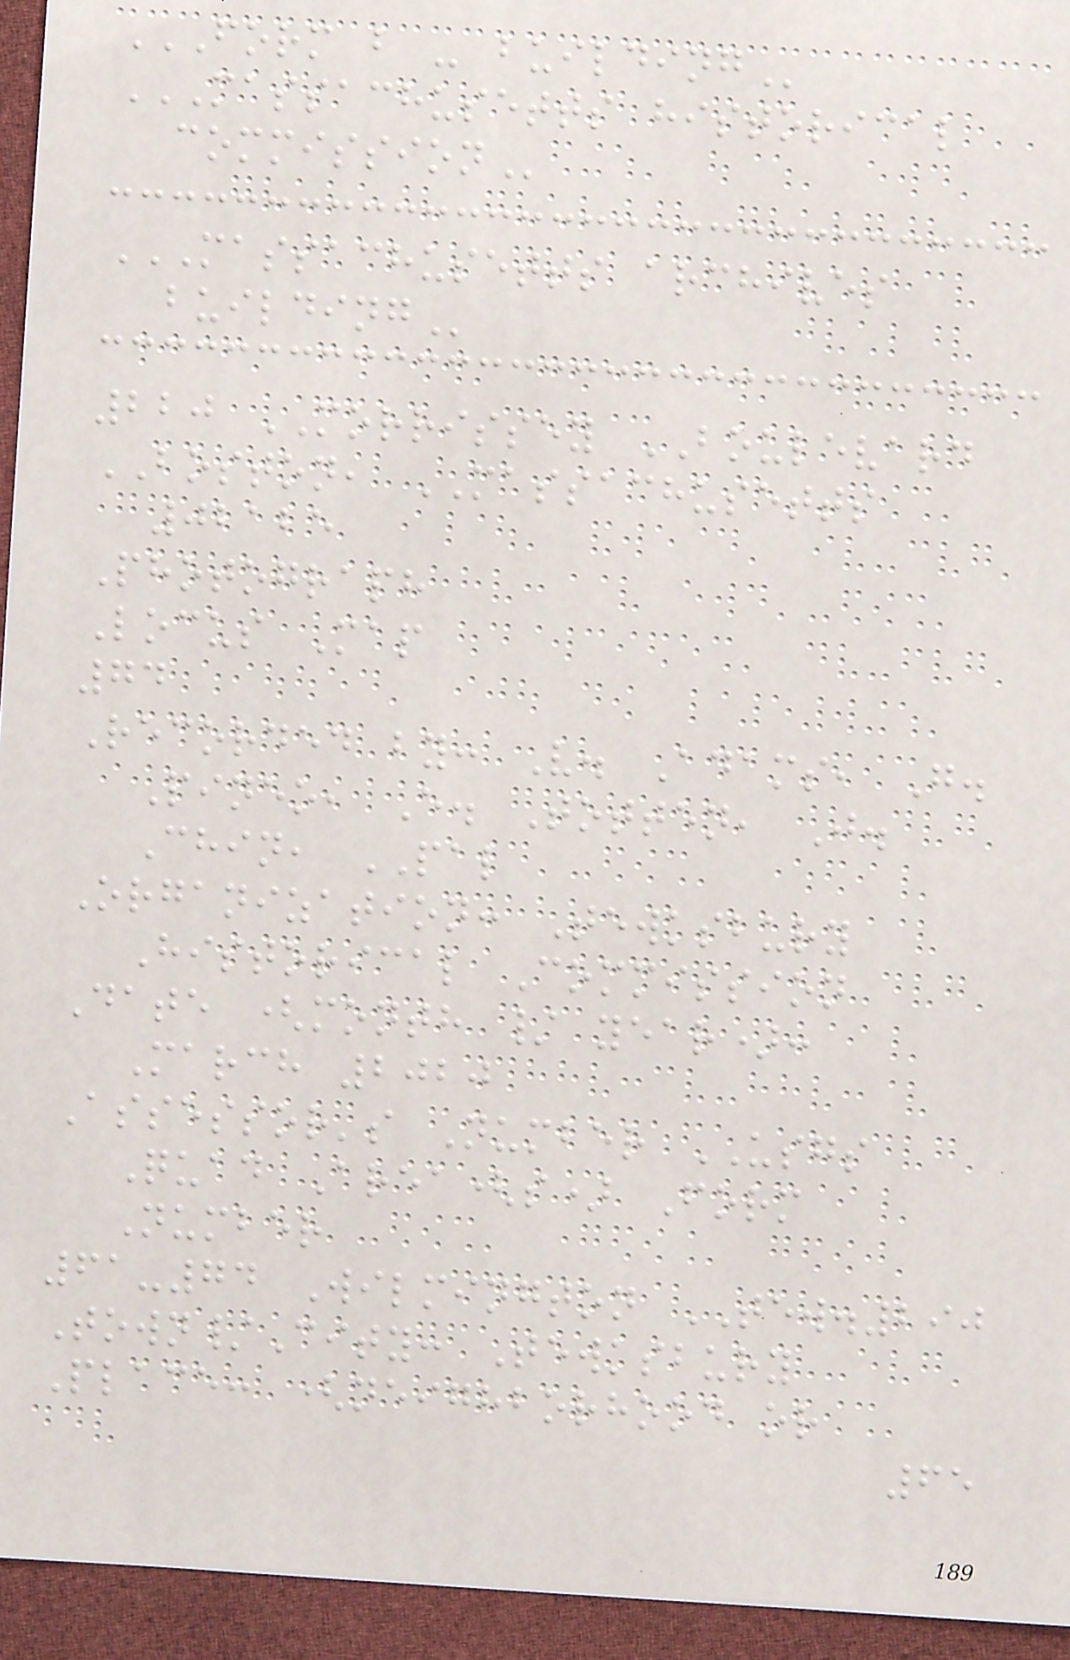FORM B - BUILDING
MASSACHUSETTS HISTORICAL
COMMISSION
MASSACHUSETTS ARCHIVES
BUILDING
220 MORRISSEY BOULEVARD
BOSTON, MASSACHUSETTS
02125
Photograph
Locus Map
74
Recorded by: V. Adams, G.
Pineo, E. Totten, J.
Chin, PAL
Organization: Tewksbury
Historical Commission
Date (month / year):
March 2020
Assessor's Number USGS
Quad Area(s) Form
Number
61-74 Wilmington TEW.290
Town/City: Tewksbury
Place: (neighborhood or
65
